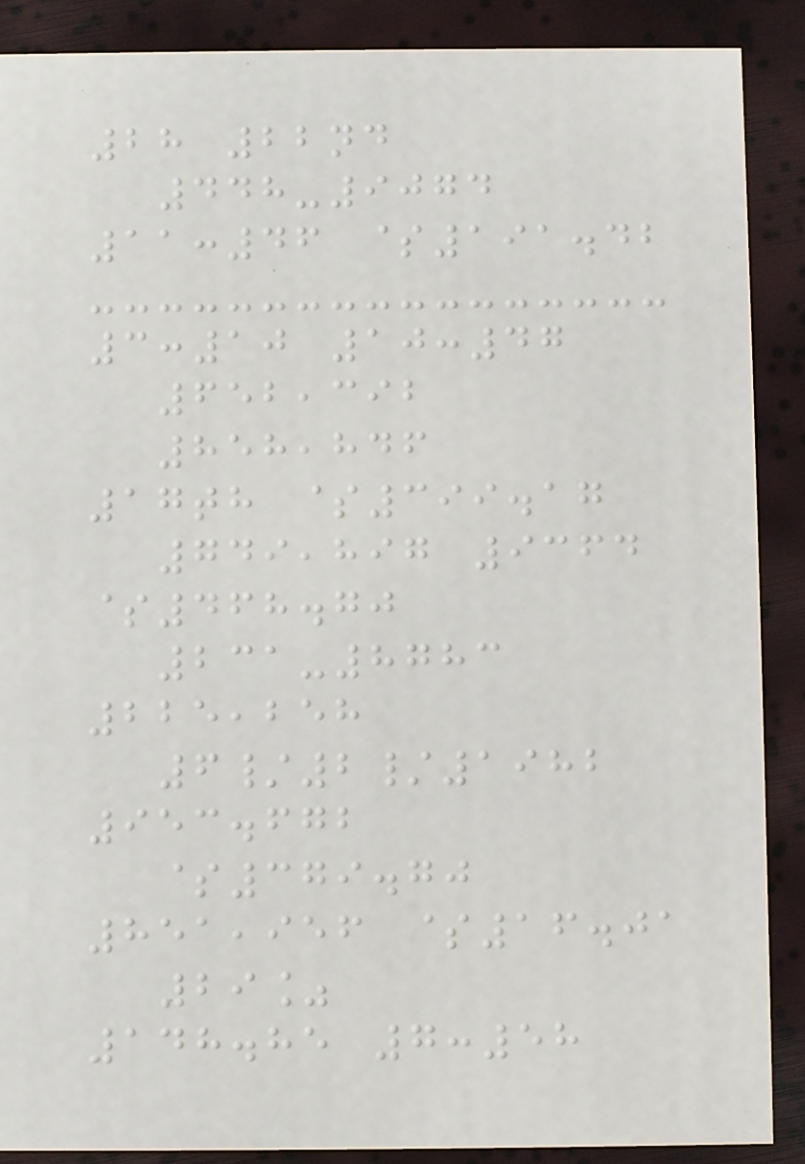28 22nd
448-9074
11:46 $191.42
3:10 10:47
652,392
858,846
17th $399.17
749,897 9364
$468.70
231-8783
225,258
6/2/1982
953.672
$379.70
851,956 $16.01
29%
148.85 7:58
